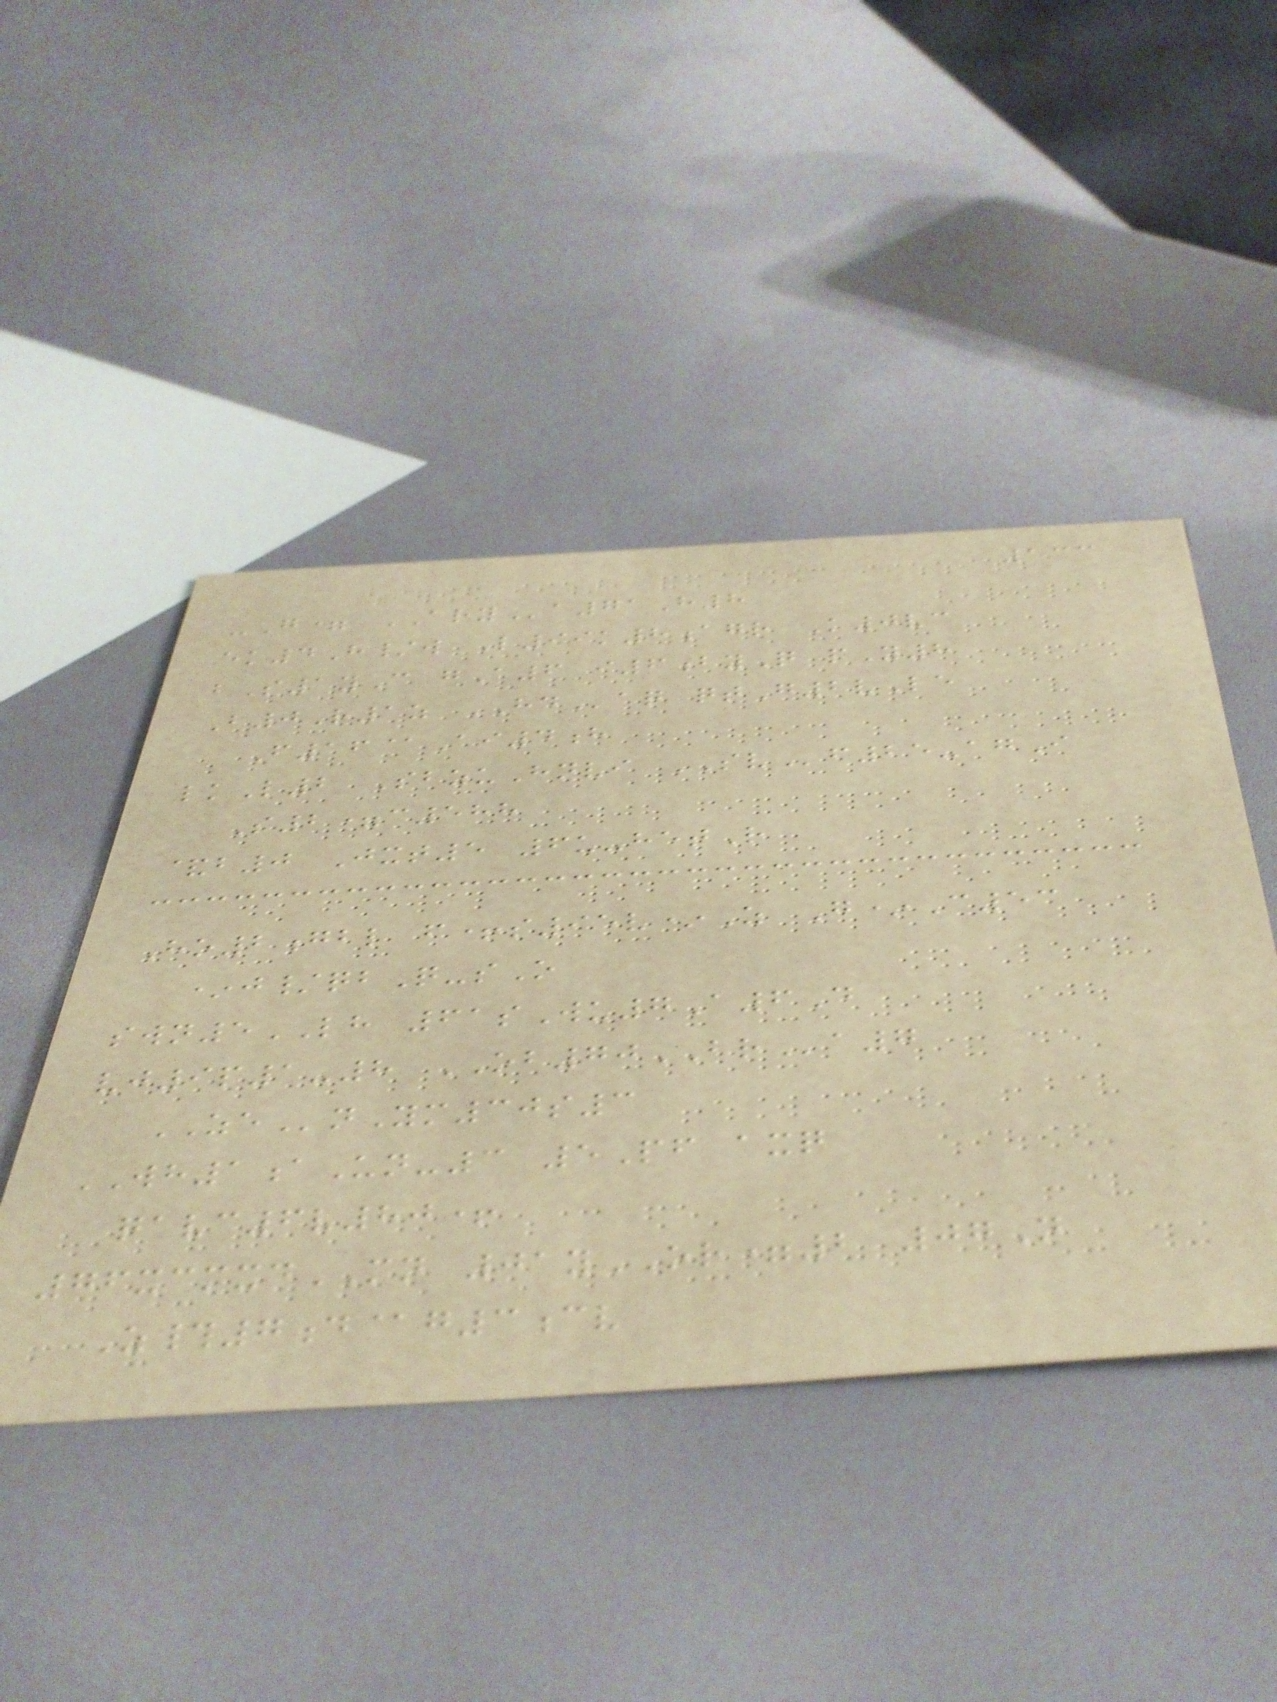133
-G= ARYa71H8
ek4H/w L99k8agr K0vc
bS1yC gA6 i6byQ pY8
B0R1z HDaq qtG2vLe
F16@Ai4h
lkL2 SbzuHnvi SVf25-agI
S2=c588
&b0 Jxt5 6u-hetR
Ho2gbl f+s95v*Z G*C53
*j/qbQ-sO
swn5LH 61sWu7A6D
vj9p1-8 OB70BRa7
ZEnYm30s3
WH1aUn-3 5Pf axq
qavc6v80+
76xcmxdMN 01yOR=2 07N
Z#7d@g3cv
